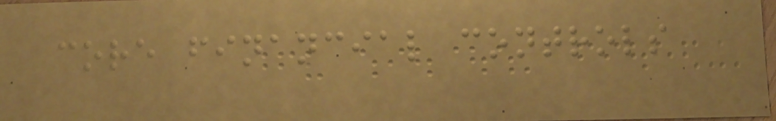core financial controls
